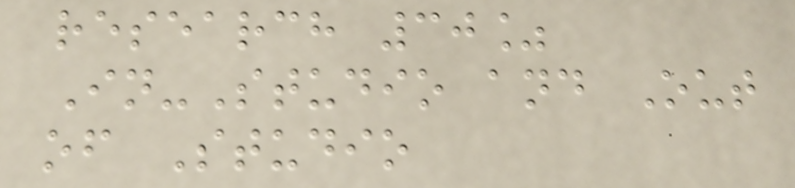research 30%
In-Studio and Out
of Studio
